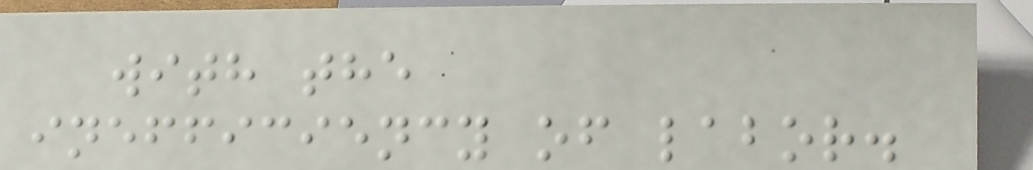with the
inefficiency of labor.
